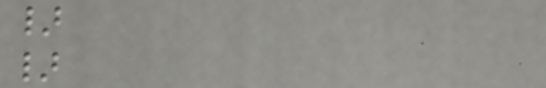}
}
